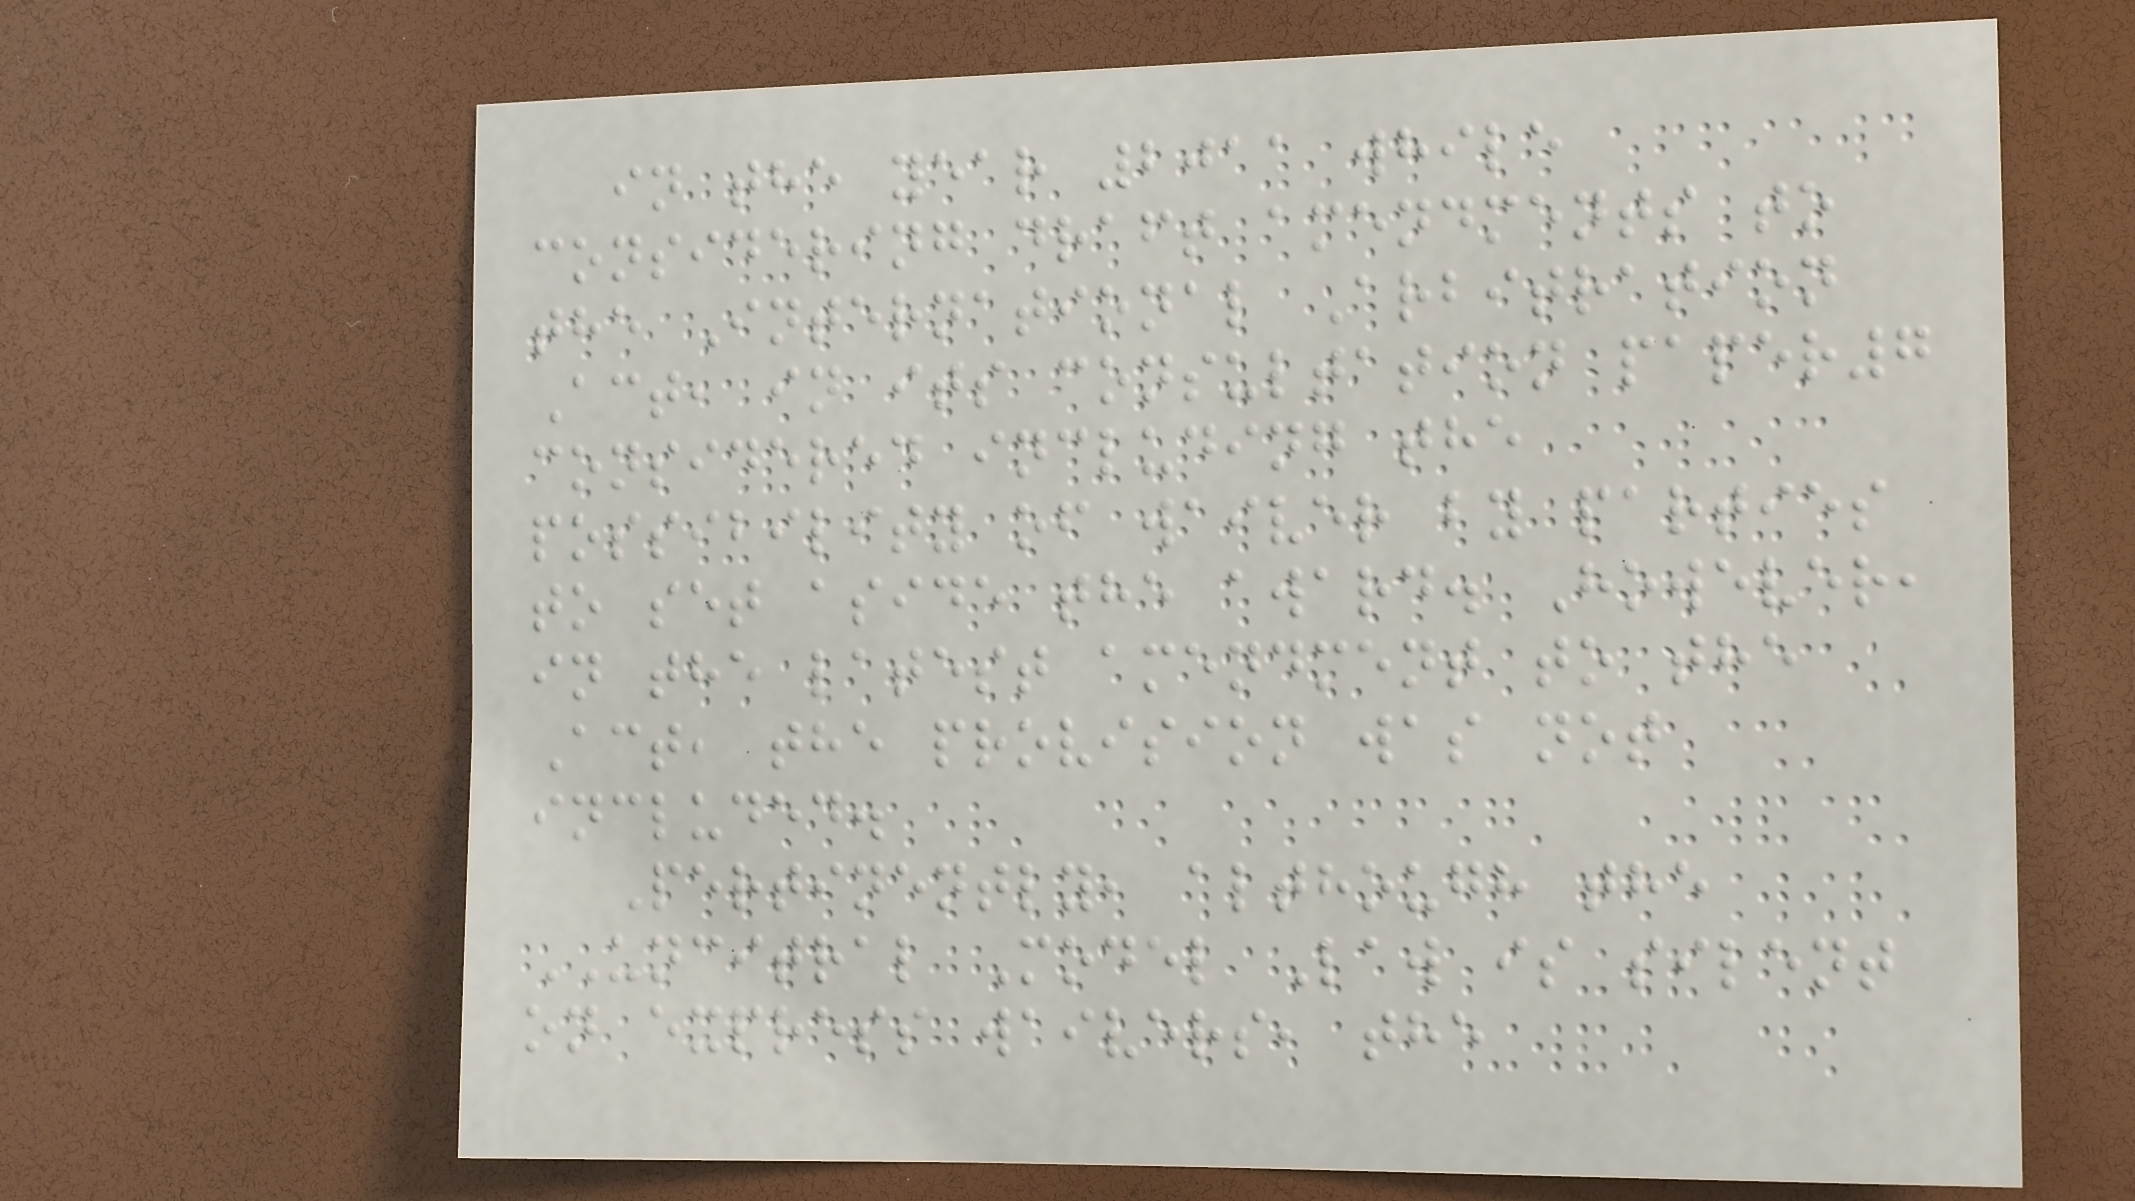in the year 2011 while
considering draft amendments to
the International Arbitration
Act, in its consultation paper7
considered including the
possibility of waiver by parties
to set aside the award. However,
in the latest amendment to the
Act, the provision was not
included.
Pertinently, although the
UNCITRAL Model Law is silent
on express waivers, the
